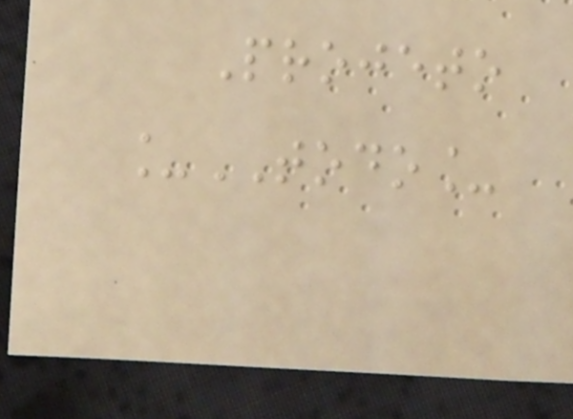Projeto
_TODO_
